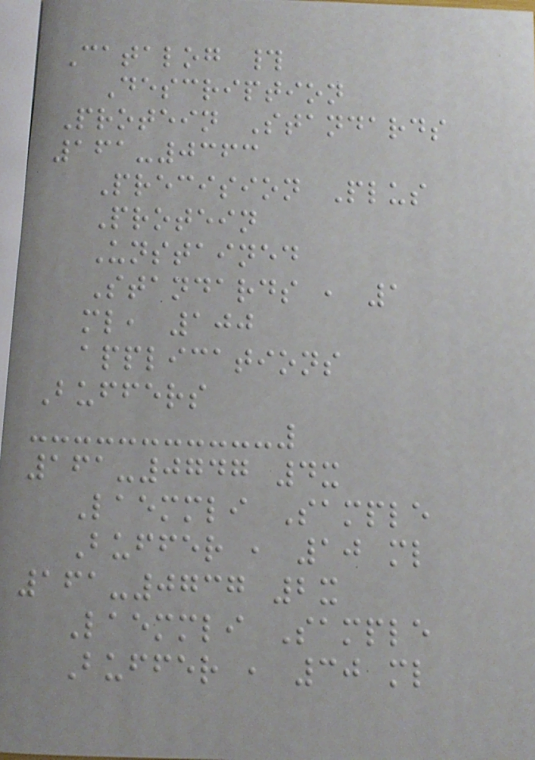Catalog #
Description
Protein Standards
161-0363
Precision Plus
Protein
Unstained
Standards , 1
ml, 100
applications
Buffers
161-0747 4x
Laemmli Sample
Buffer , 10 ml
161-0737 2x
Laemmli Sample
Buffer , 30 ml
